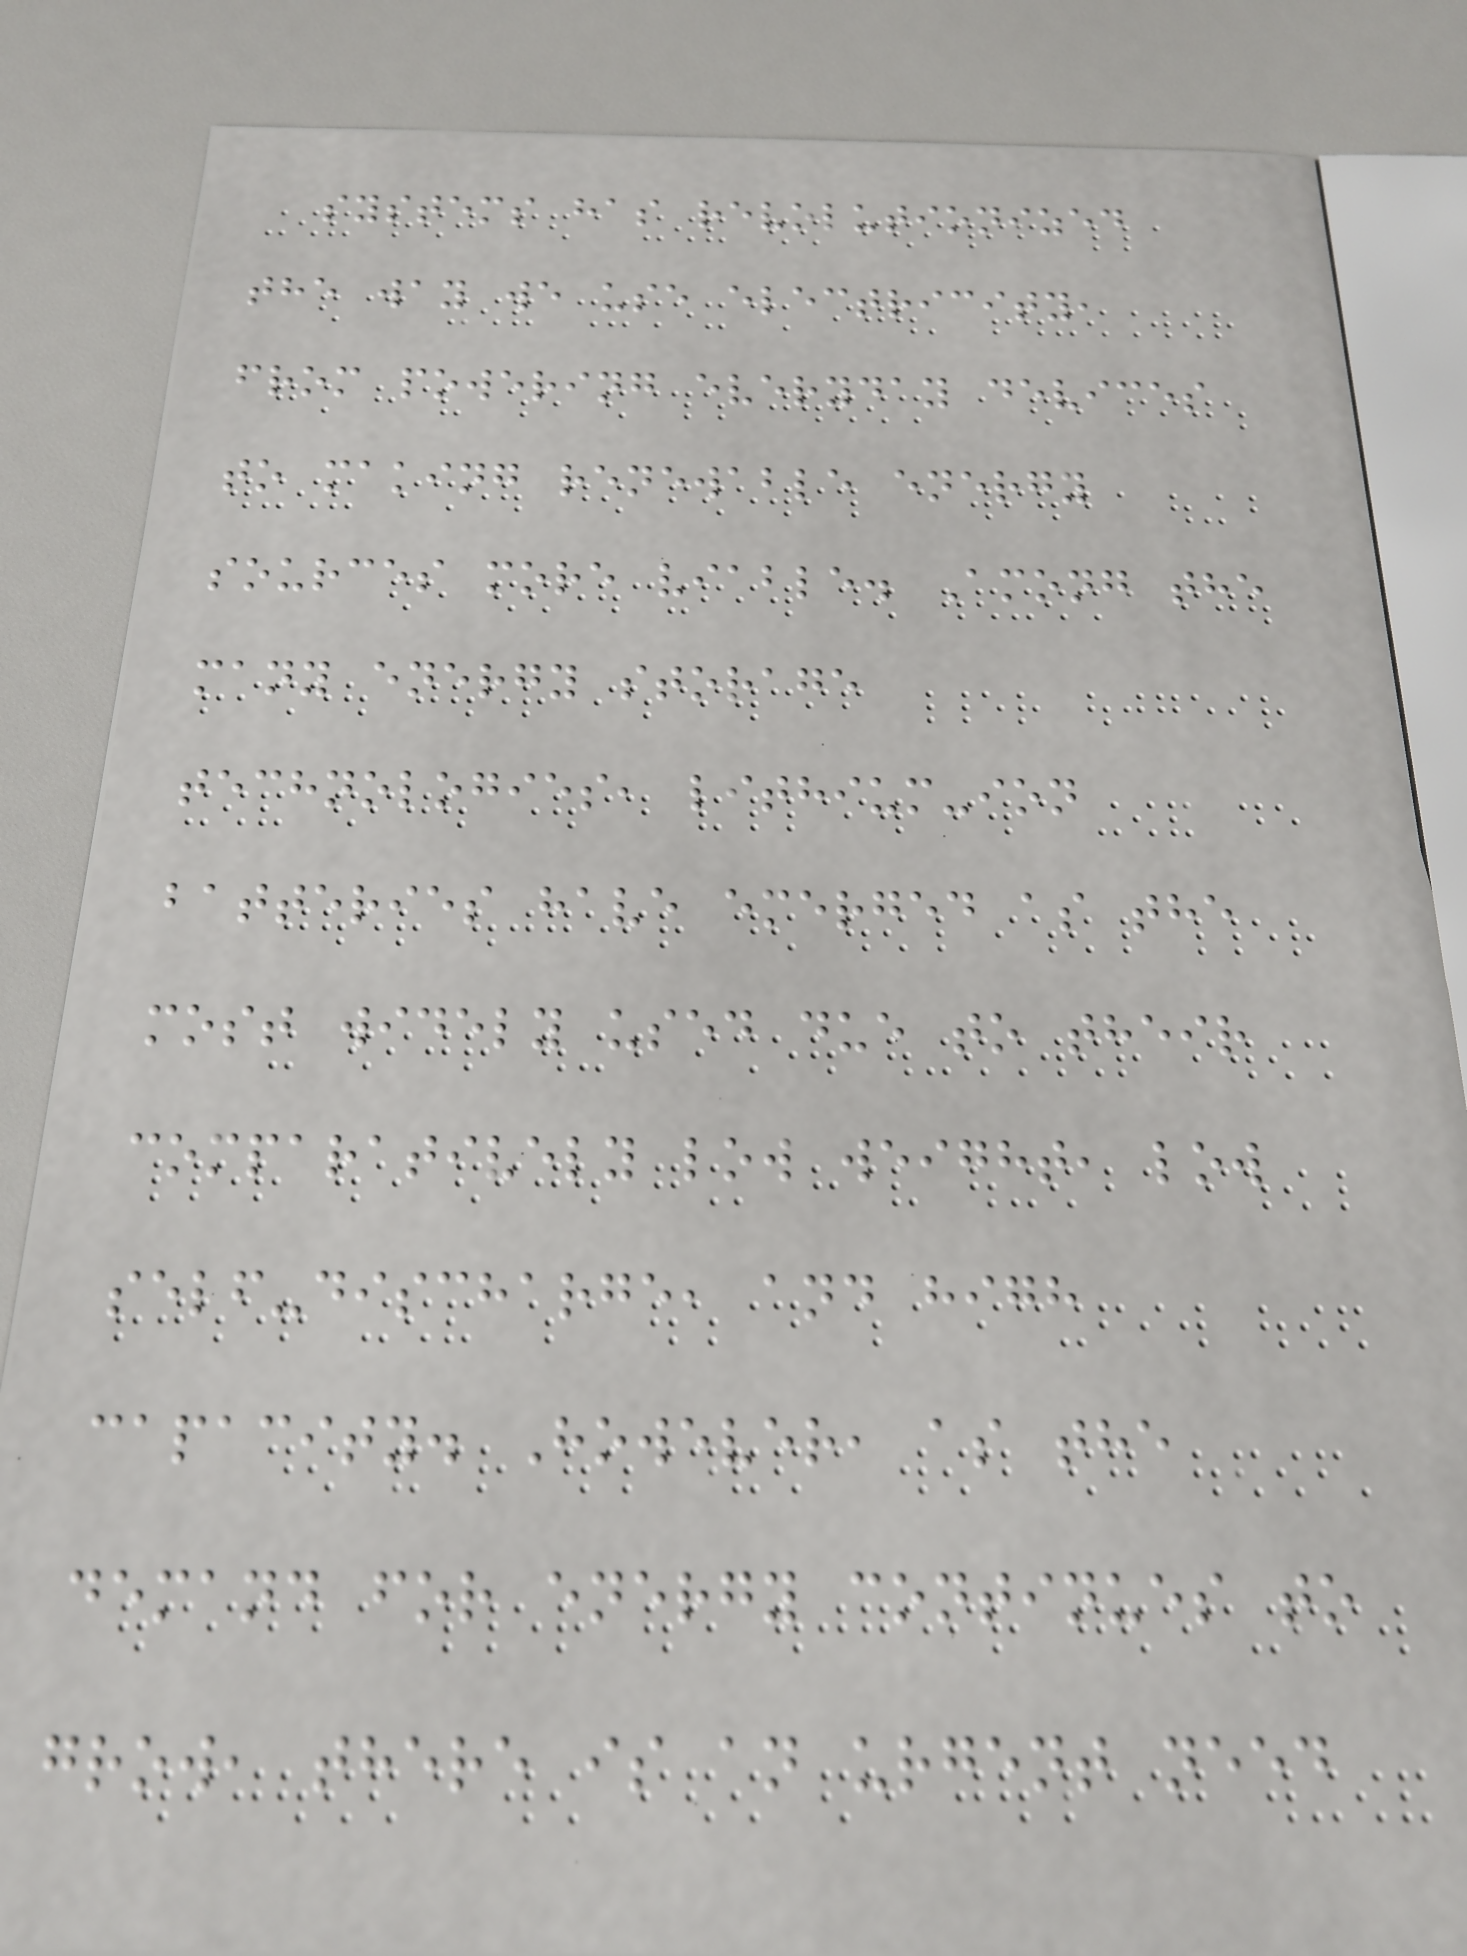systems has revolutionized
the way we use electricity,
from powering everyday devices
to making renewable energy
sources more viable. Among the
many energy storage
technologies, lithium-ion
batteries have emerged as the
most widely used due to their
comparatively low weight, low
self-discharge, and high
capacity. However, as the
demand for energy continues to
grow, there is an urgent need
